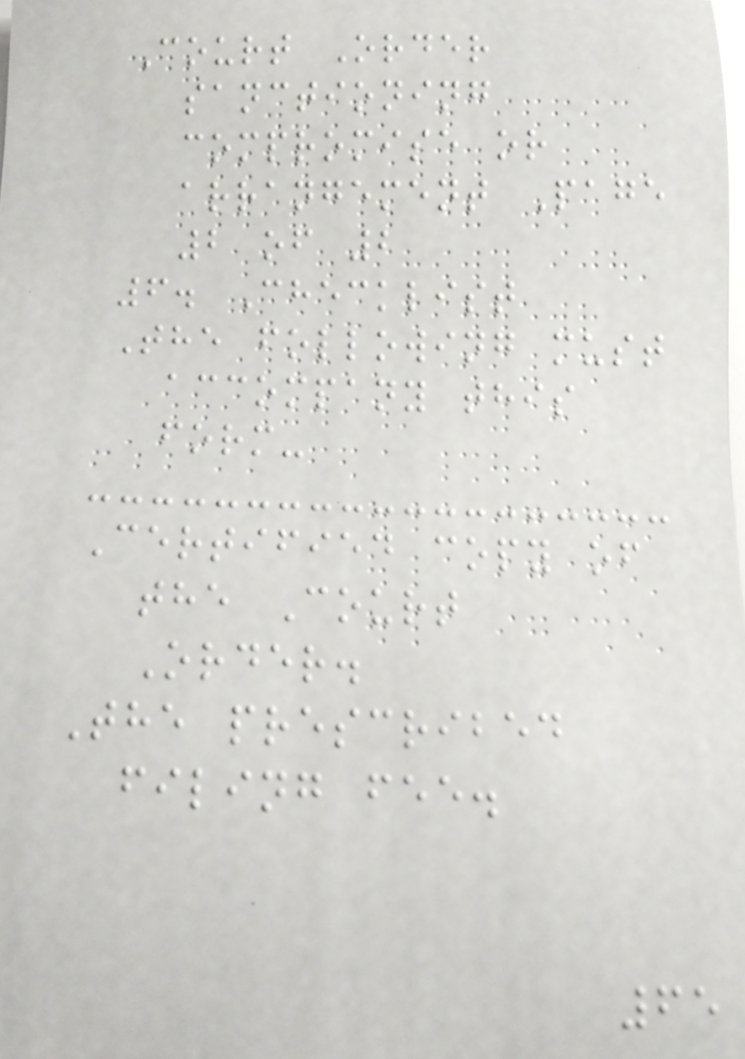Court Order
sanctioning
compromise or
arrangement Page
2 of 2
6. Checklist
The following must
accompany this
form-
Certified copy of
the Court
Order.
The prescribed
filing fee.
65
